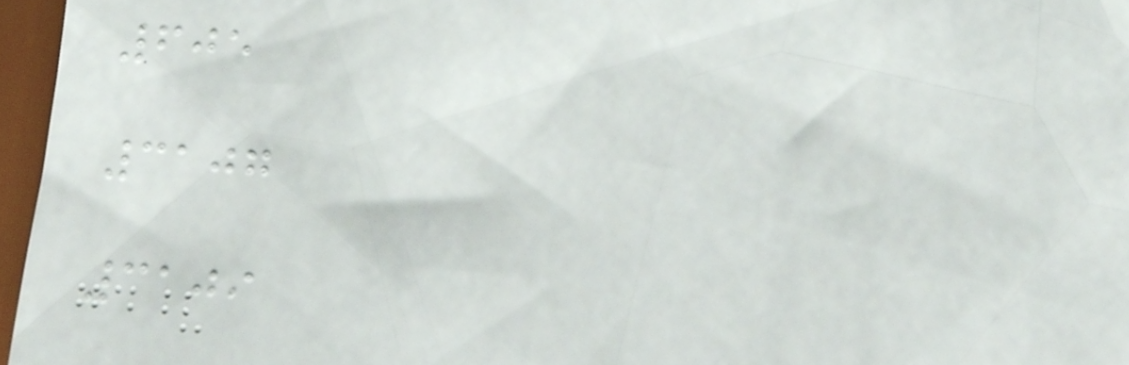605
3107
3109
